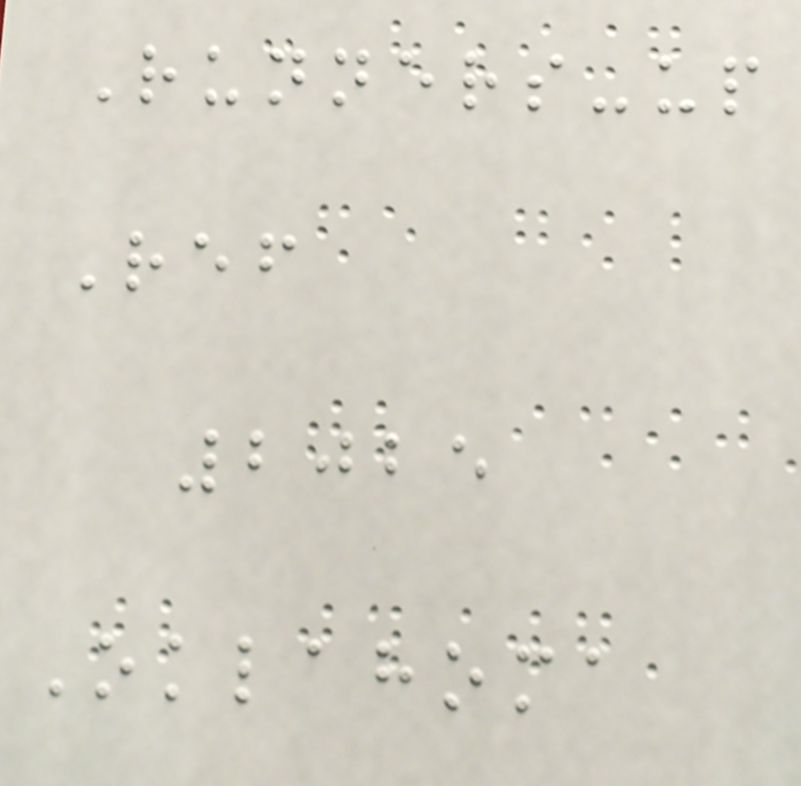Runners-up
Ref
2025
Oklahoma
